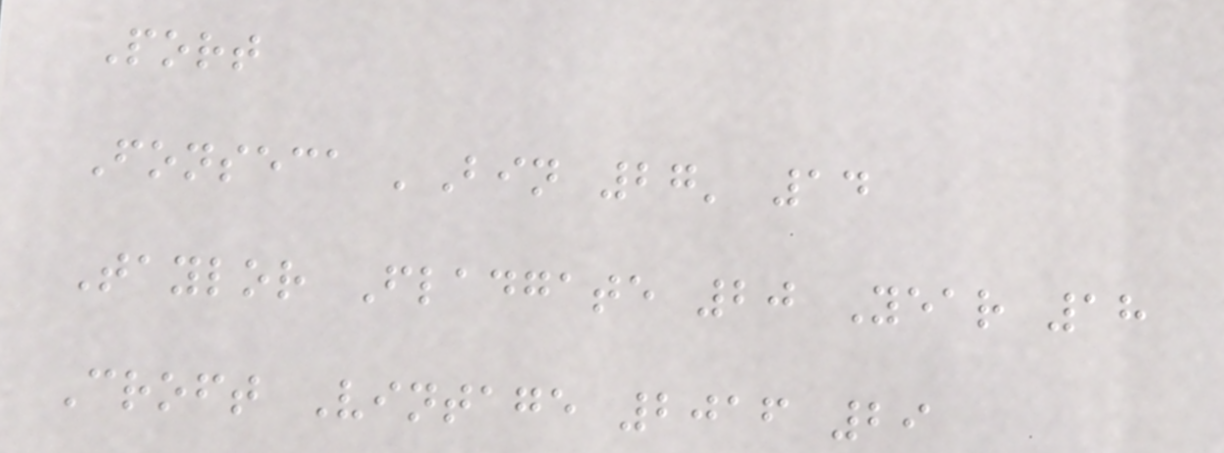Port
Fonseca 'Bin 27' 14
Taylor Fladgate 20 Year 18
Croft Vintage 2016 29
